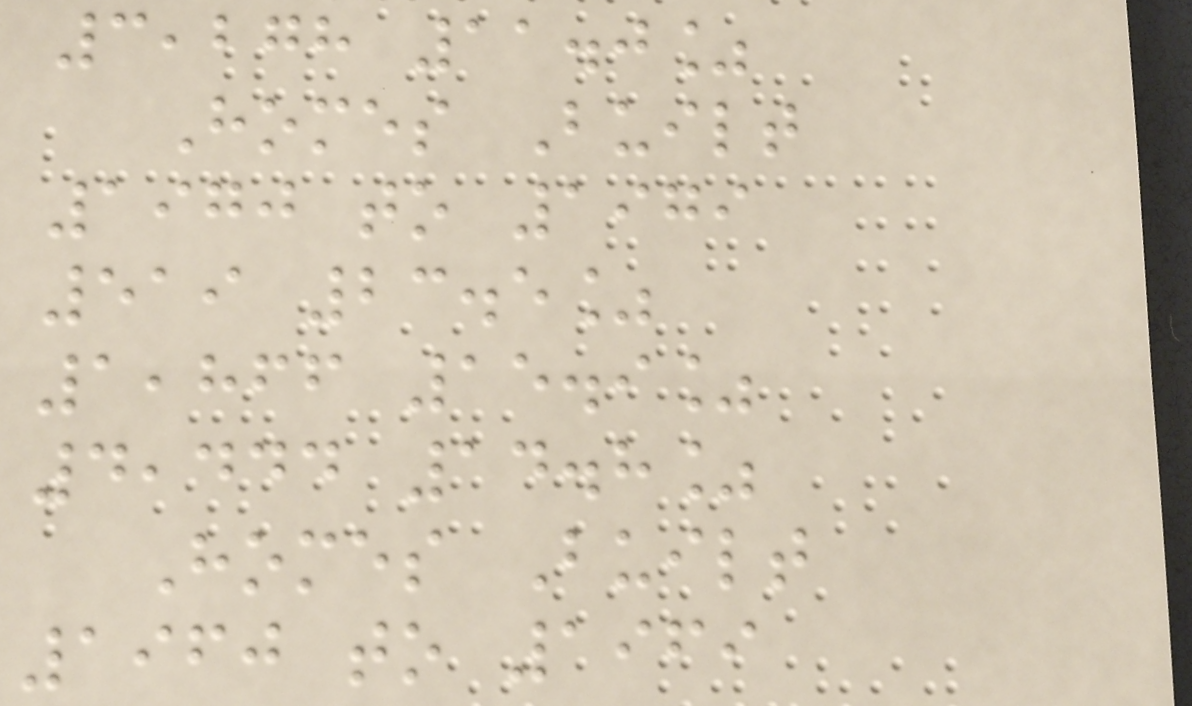3,278 11.0%
Homes Built
1970 to 1979
519 23.5%
1,866 15.9%
4,444 14.8%
Homes Built
1960 to 1969
